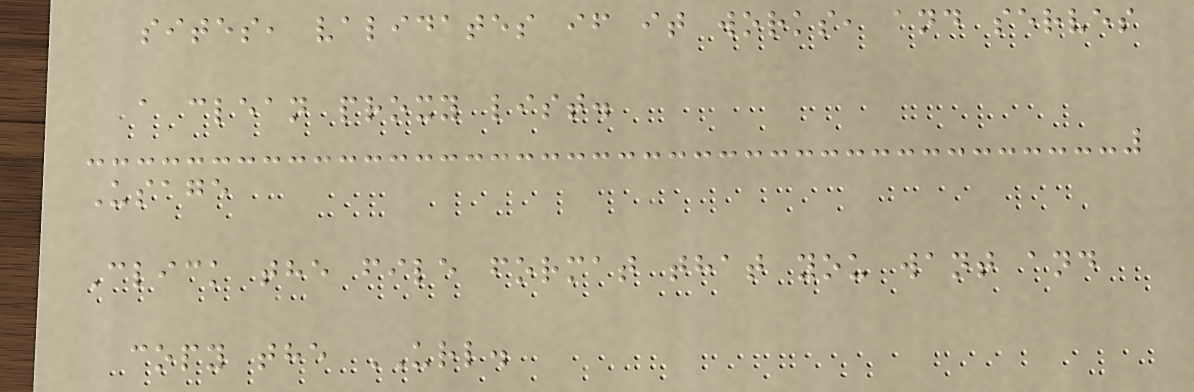sites, validates if it works, and serves
a clean proxy list.
Usage
Click the file format that you want and
copy the URL.
